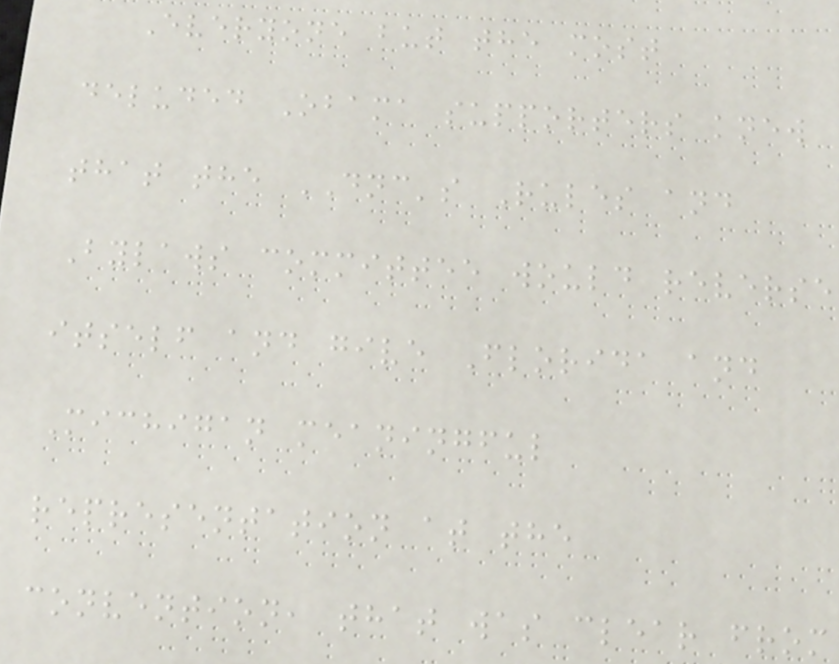Everyone but the most
deluded Obama supporters knew
that the DNC's Rules and
Bylaws committee would reverse
itself and give Florida and
Michigan meaningful
representation at the
convention, that was clear from
